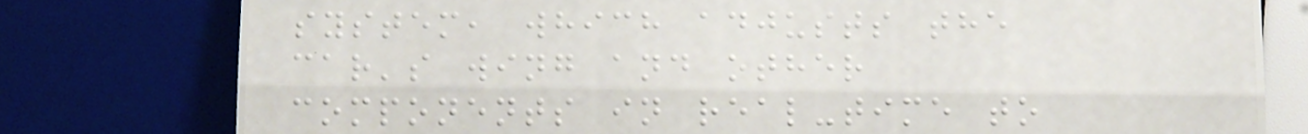system, which adjusts the
car's wing and other
components in real-time to
